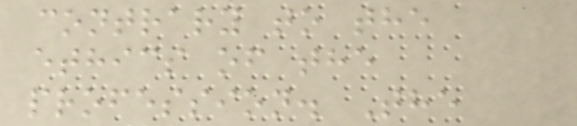contrary to the
ethics of the
profession. The
